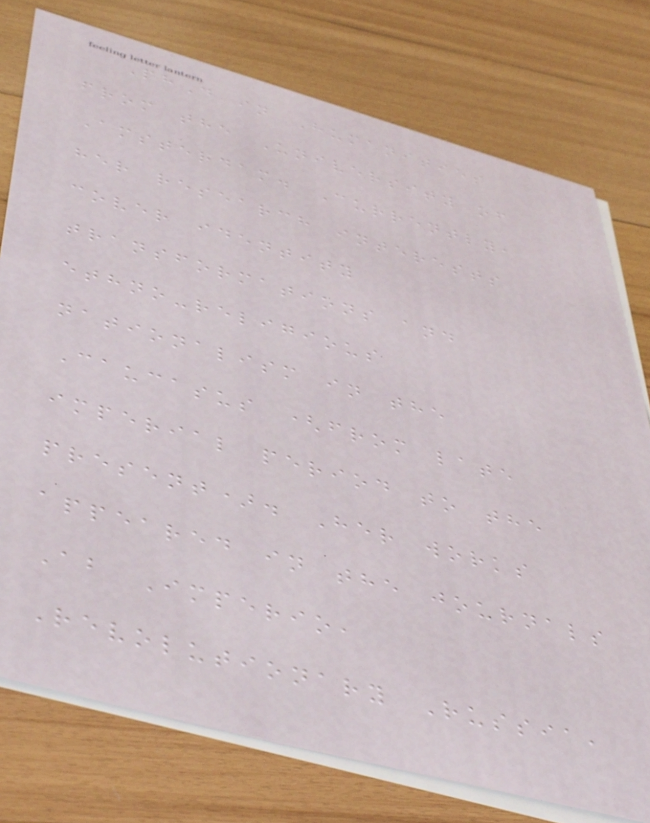PhD in Humanities
from the University of
Amsterdam. Currently,
her research interests
cover identity
transformations and
ethno-religious
nationalism in the
Caucasus (from late
imperial period to the
present). Her works
appeared in the journals
Ab Imperio,
Revolutionary Russia,
